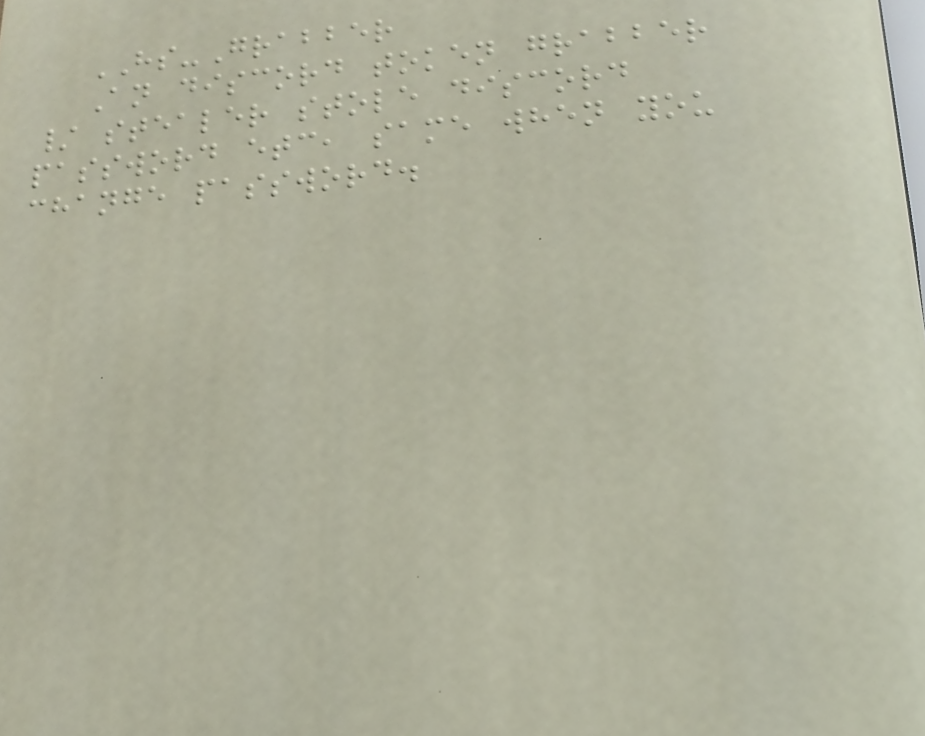HS-Grabber
An discord token grabber
/ stealer stole discord
password etc, same when you
change password.
